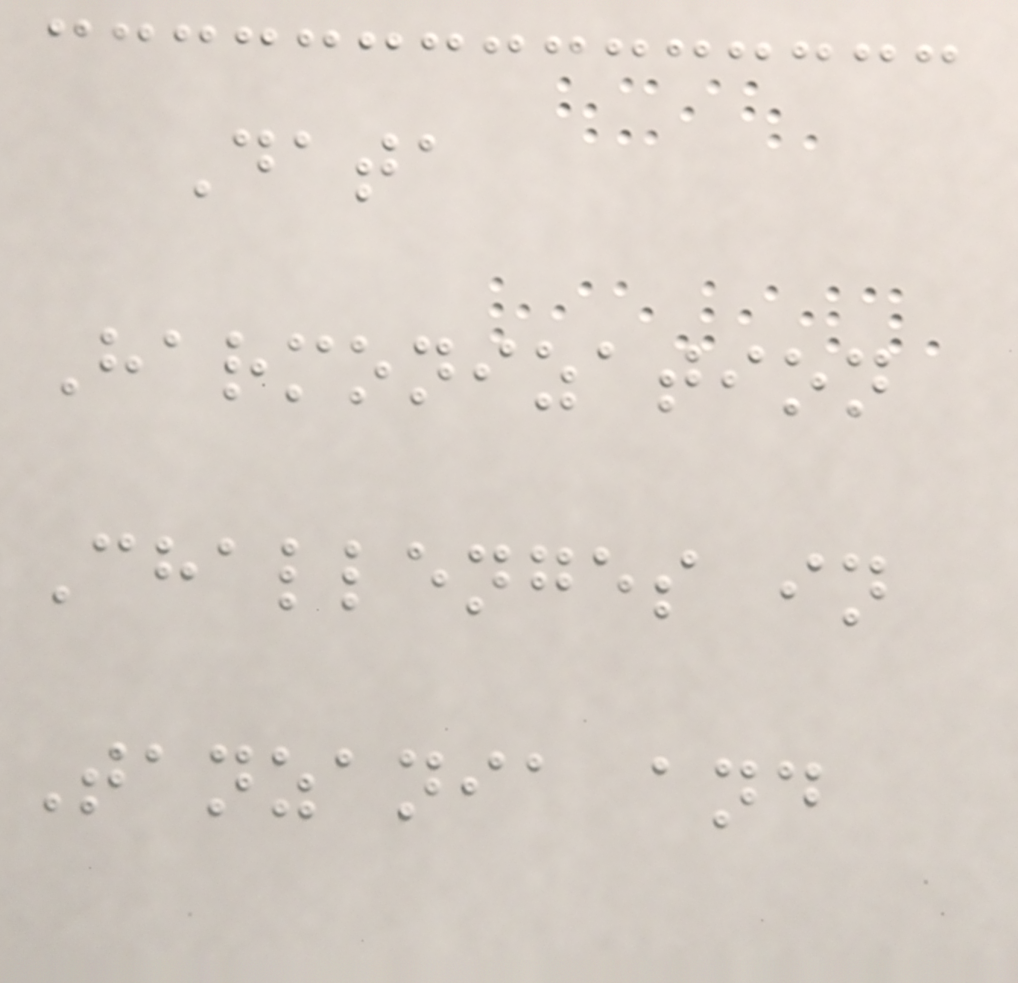Data
Harmonization
Challenges in
Tanzania and
